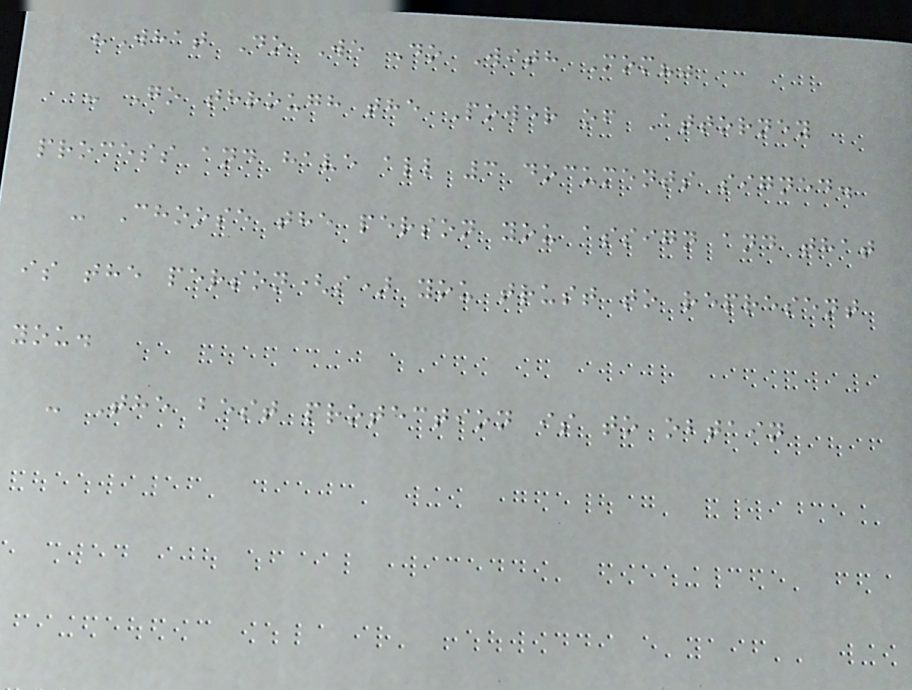"What Do We Do With Mom?"
- Go through the Power of Attorney
process and have all 3 documents signed.
- Choose the person you assign and that
is the person(s) you trust to represent
you.
- The best protection is to obtain
